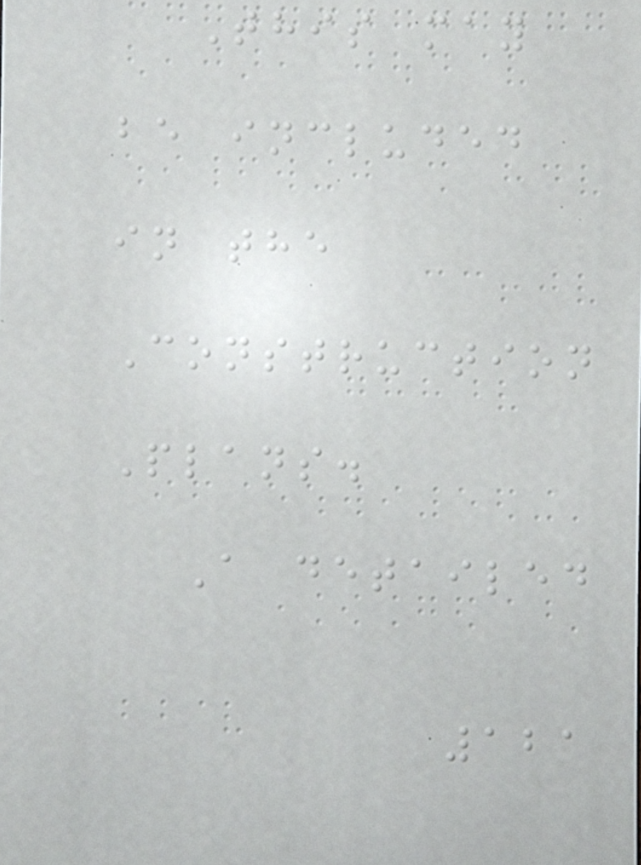This may
be included
in the
Construction
Plans.
A detailed
121
